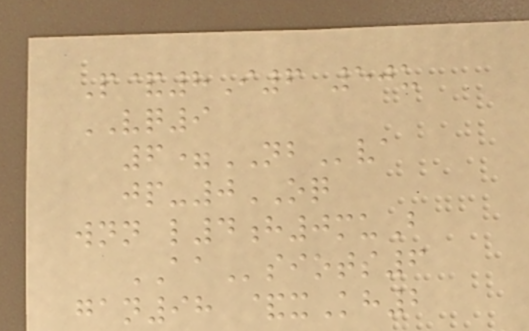P&8I6 50u
VQ9
6=NBva
jp-0OQ
wnn l4h0muB
AAsiots6
gan98 &xKh2
